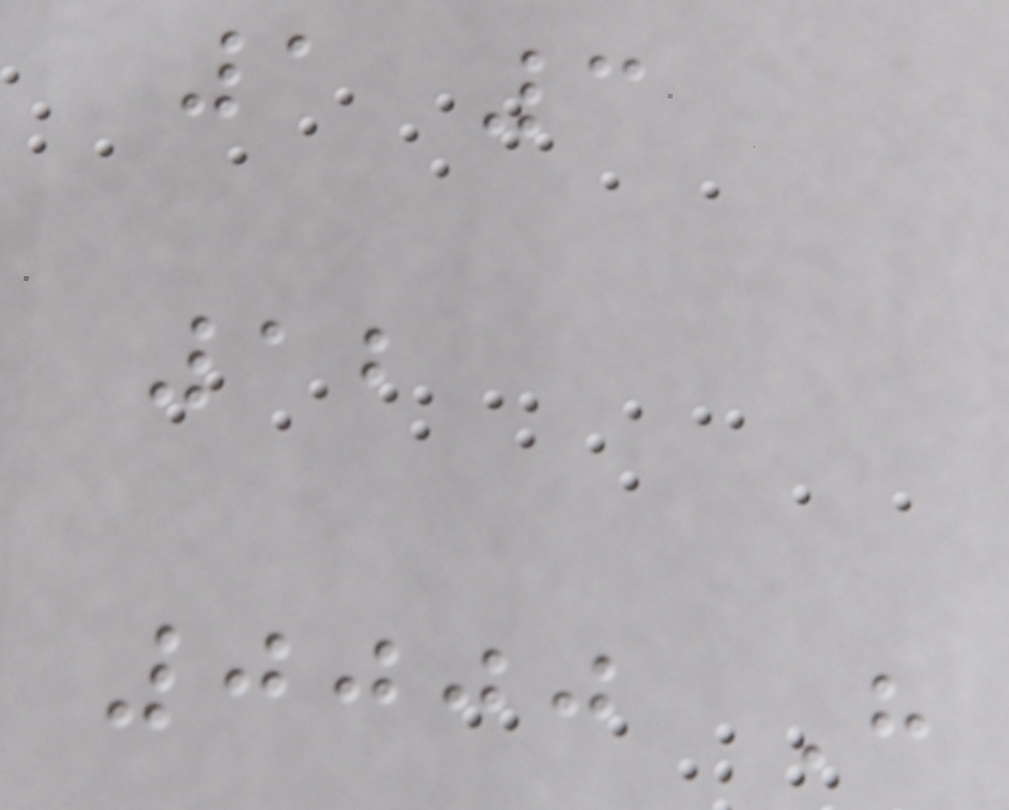1 3
12
0000 H
